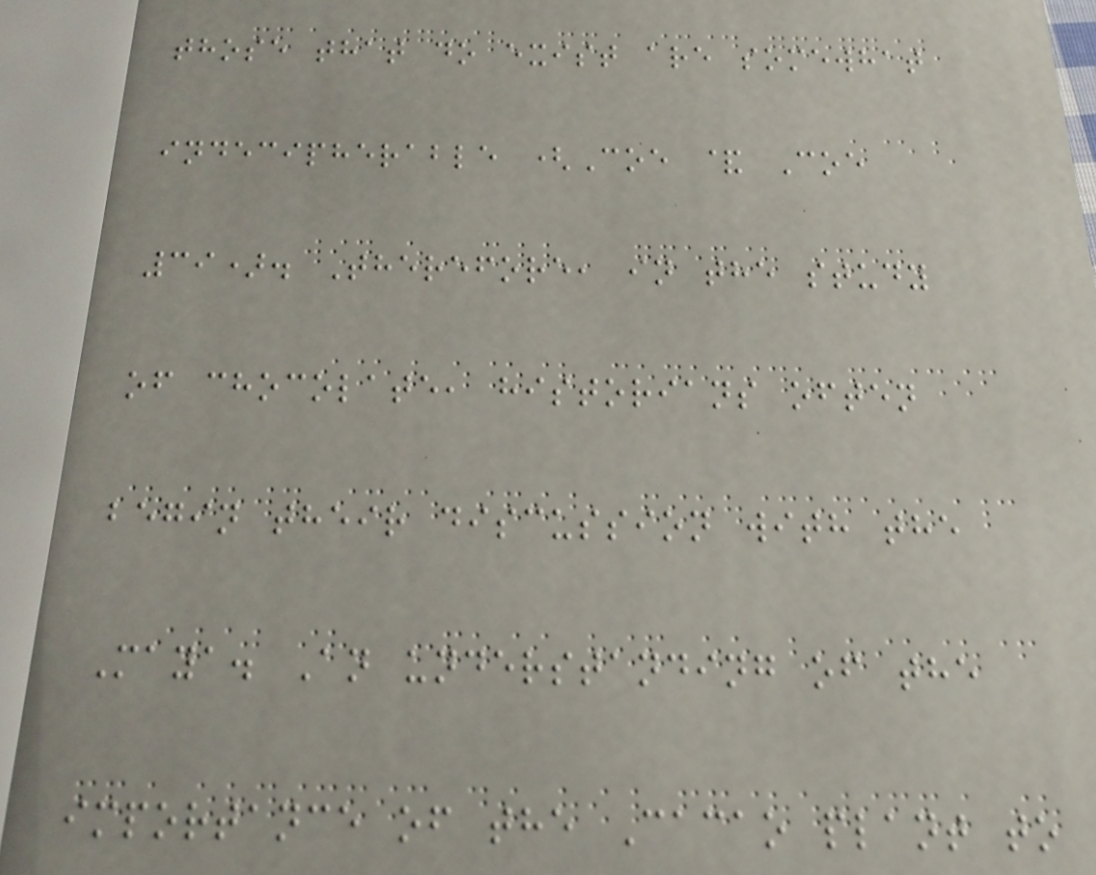those that do exist are somewhat
indecipherable (Coe & Coe
39). Therefore, in the study
of chocolate, historians often
begin their discussion with the
Maya. An understanding of the
importance of the Cacao plant to
